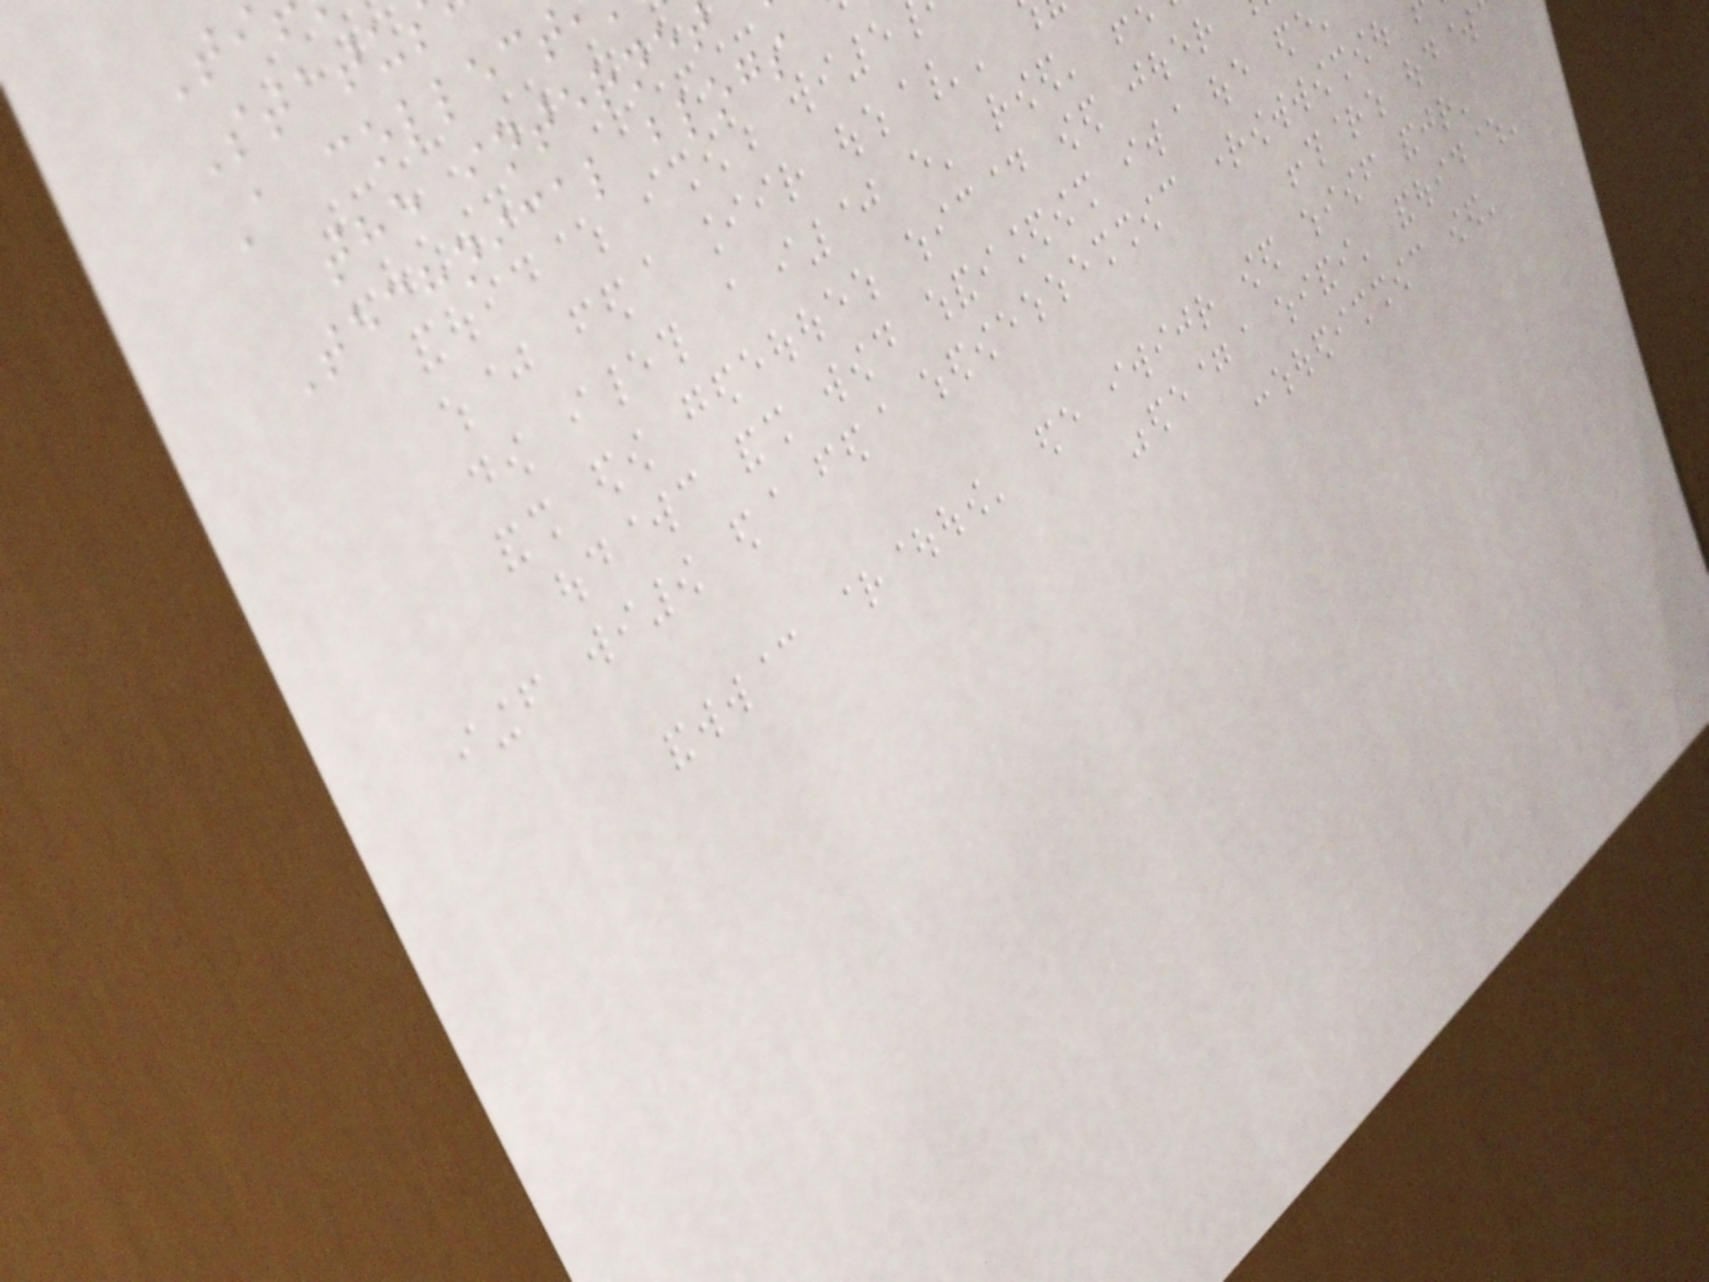Statu
the internet
Technical blogs
